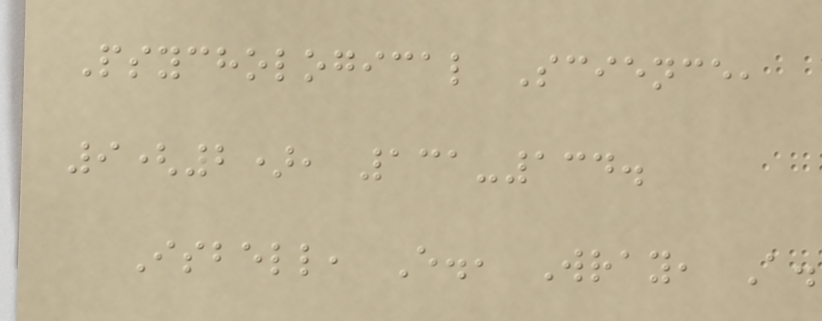Psychological Science,
9(2), 131-134.
Isbell, E., Wray, A.
